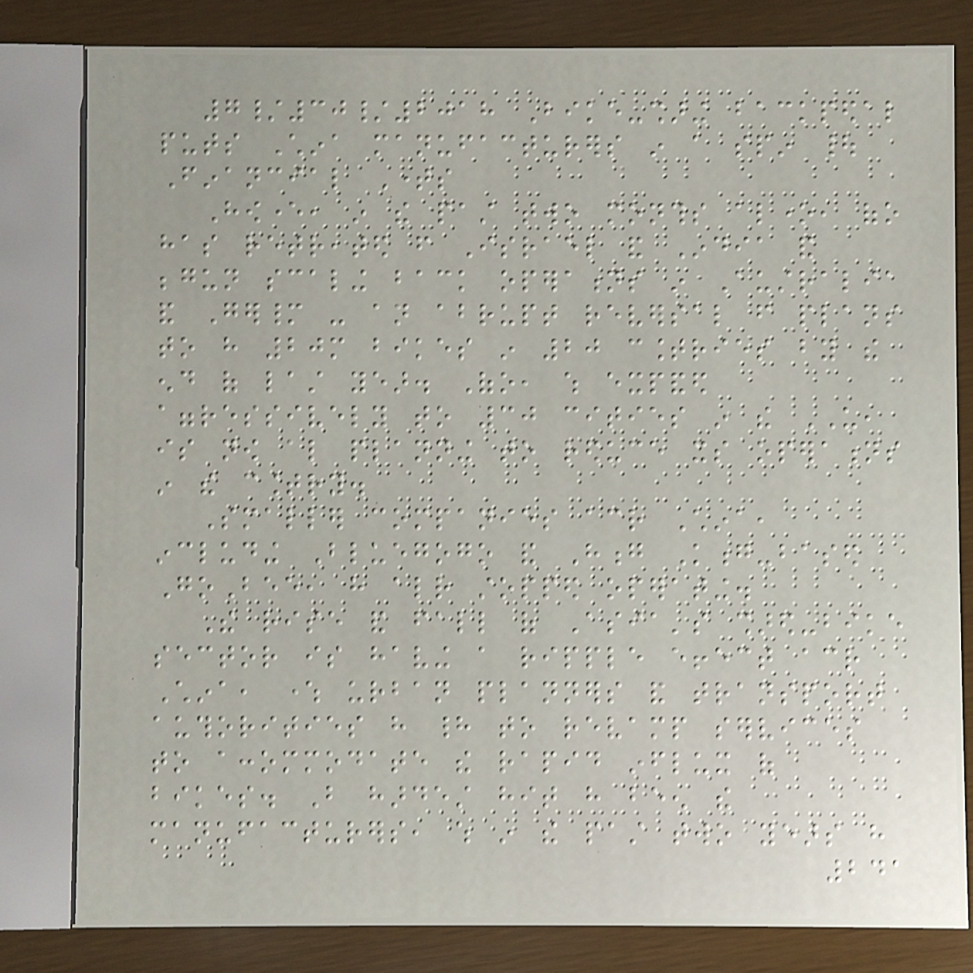7/30/2018 Bike-sharing backpedal
puts China manufacturers in a spin |
Financial Times
However, in the past two months alone, ofo
has retreated from Israel and India and
begun scaling back operations in Australia
and Germany - an abrupt reversal from plans
to have 20m bikes in 20 countries by the
end of last year. Ofo, which expanded
aggressively to 30 cities in the US,
is now also planning to reduce its operations
in the country.
Smaller companies across China,
including Bluegogo and Hong Kong-based
GoBee, have already stopped operating.
The rise and fall of Asia's shared-bike
sector is having a ripple effect across
China, where urban planners and transport
authorities have had to revamp services
to accommodate the rapid influx of
bikes. But hardest hit have been the
manufacturers, which in the past two years have
241
